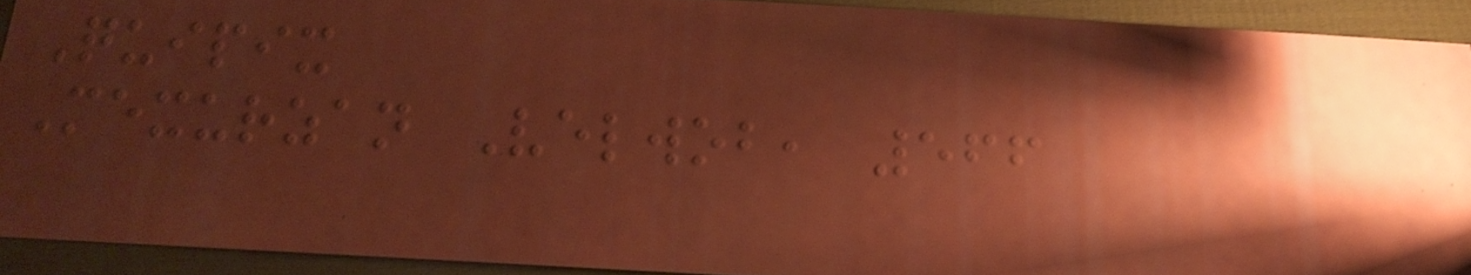Quipix
Mexurzan Velwob, 566
